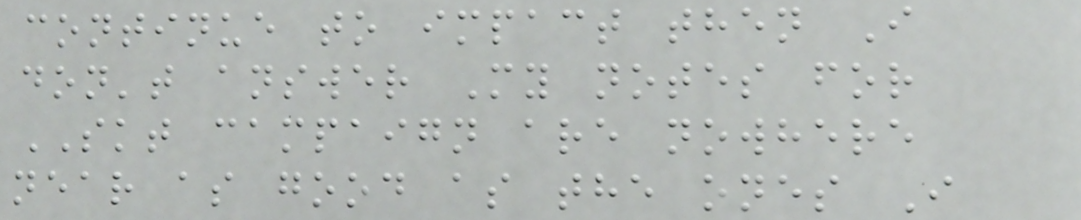continue to impact then I
don't answer My notes for
SKT campaign are nowhere
near as good as the ones I
